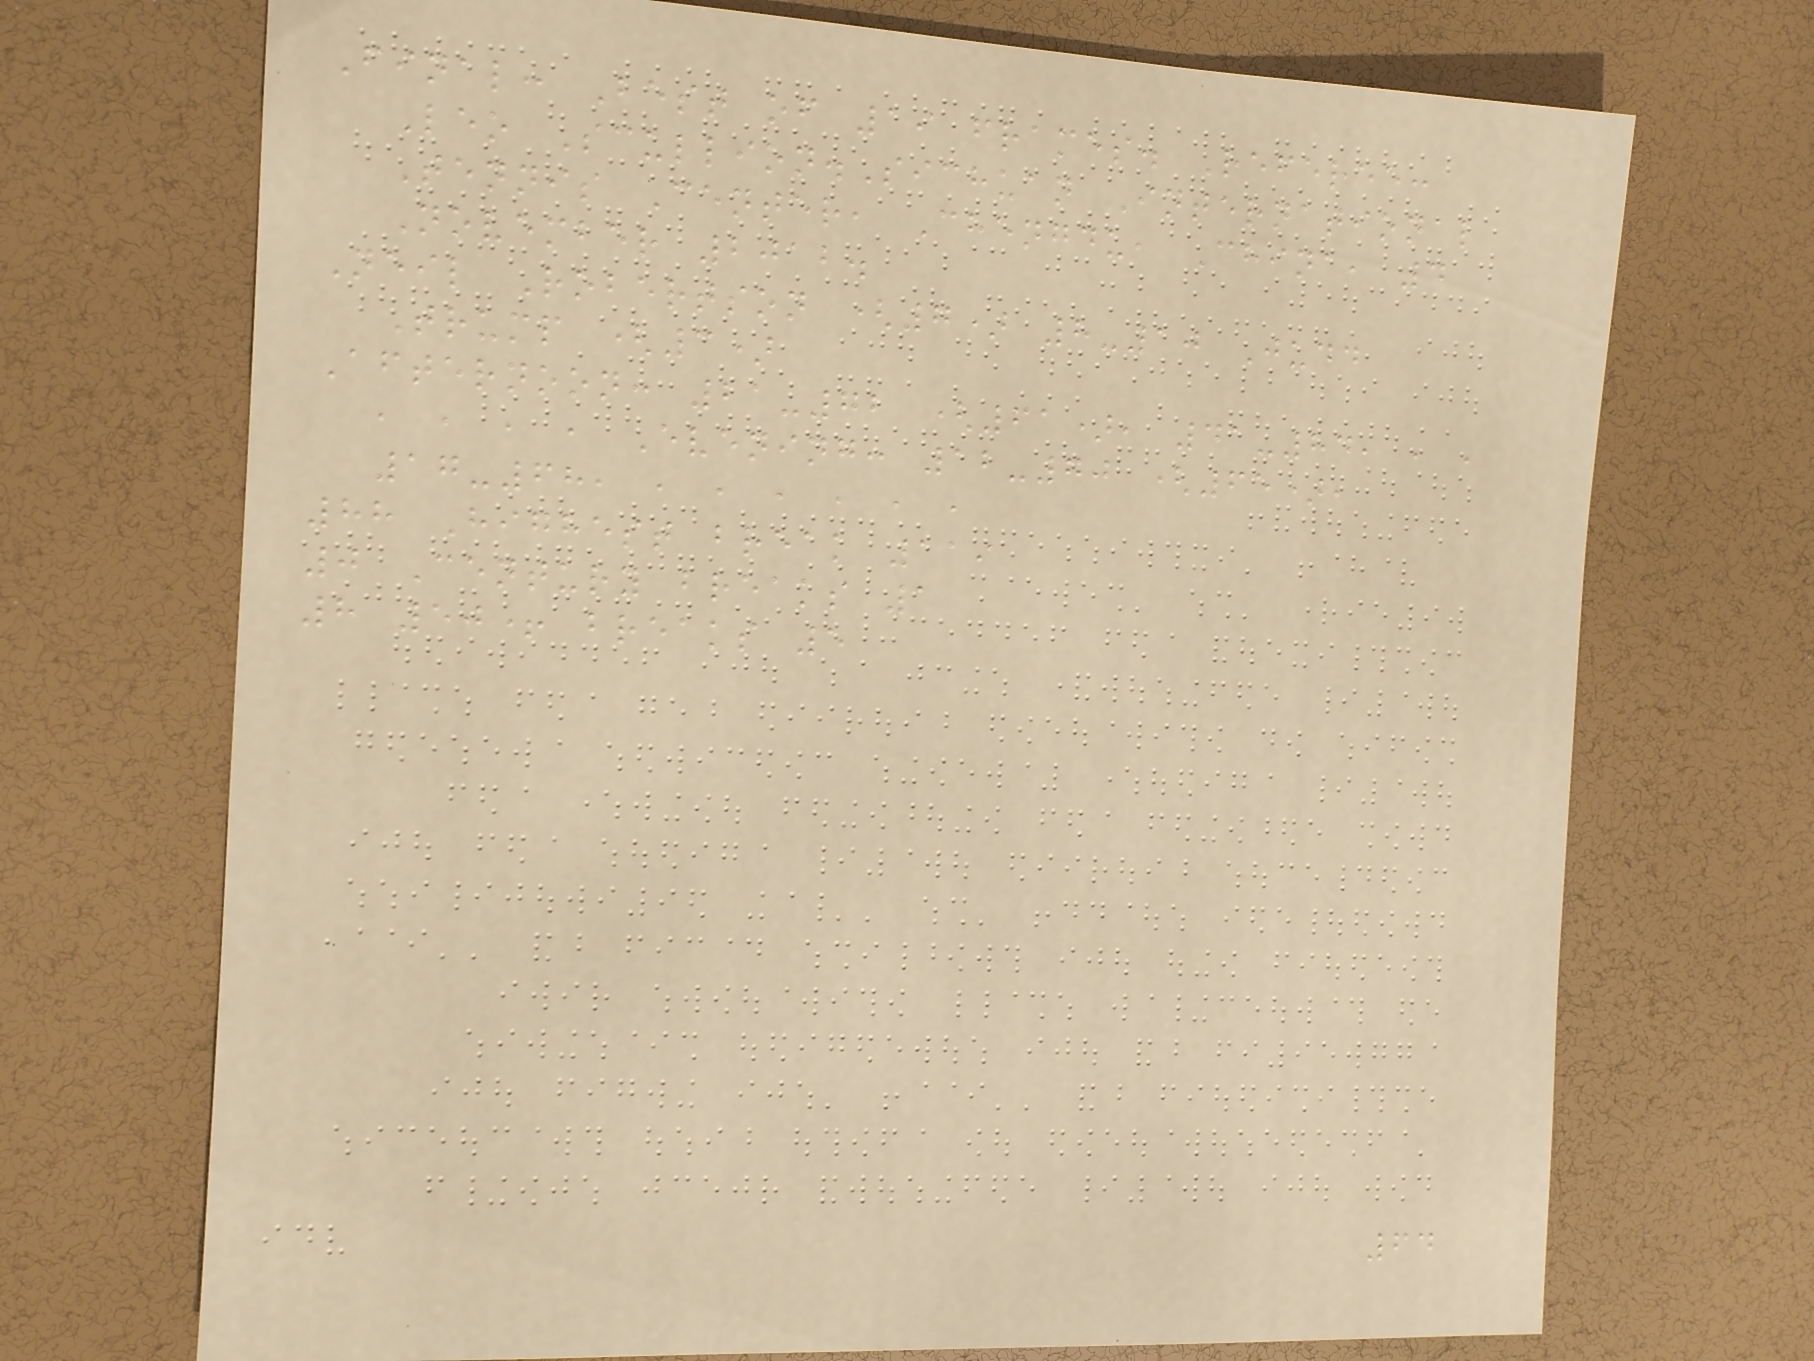Final: Best of 19 frames. Referee:
Leo Scullion.Sichuan International
Tennis Center, Chengdu, China, 4
November 2012.
Neil Robertson (7) 8-10 Judd
Trump (3)
Afternoon: 21-72 (61), 41-84, , ,
, , , , Evening: 12-70 (65),
17-68, , , , , , ,
88 Highest break 119
0 Century breaks 1
8 50+ breaks 5
64
